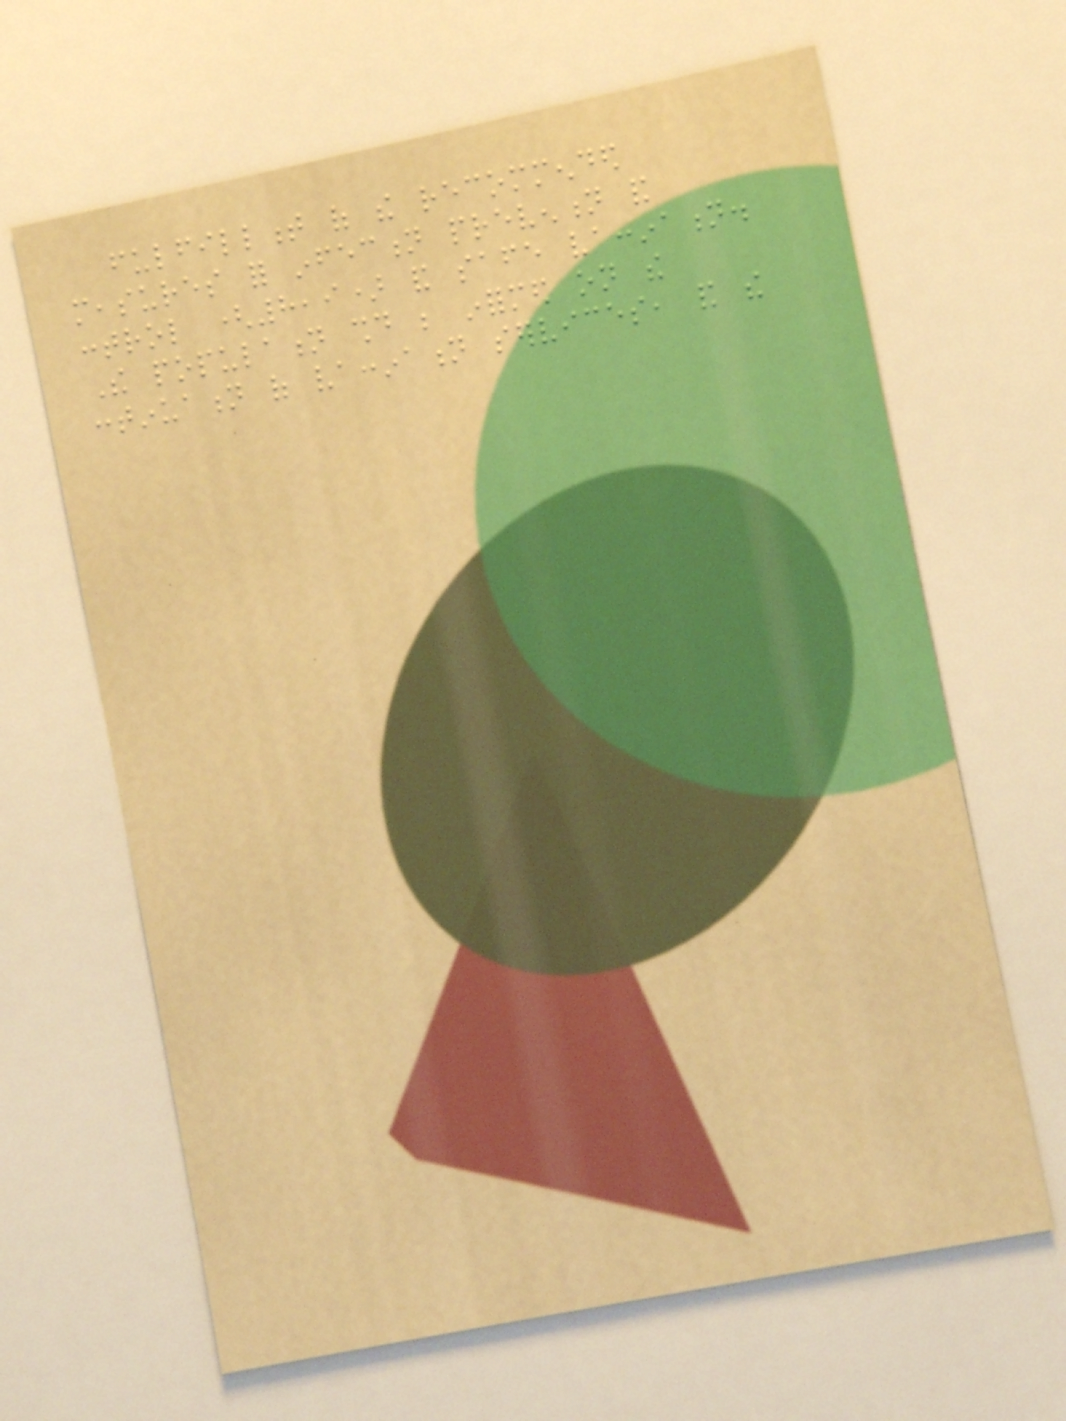fulfillment of the recommended
measures for infection prevention and
control (8,9) and safe vaccination.
The population should be informed on the
continuation of vaccination services, and the
